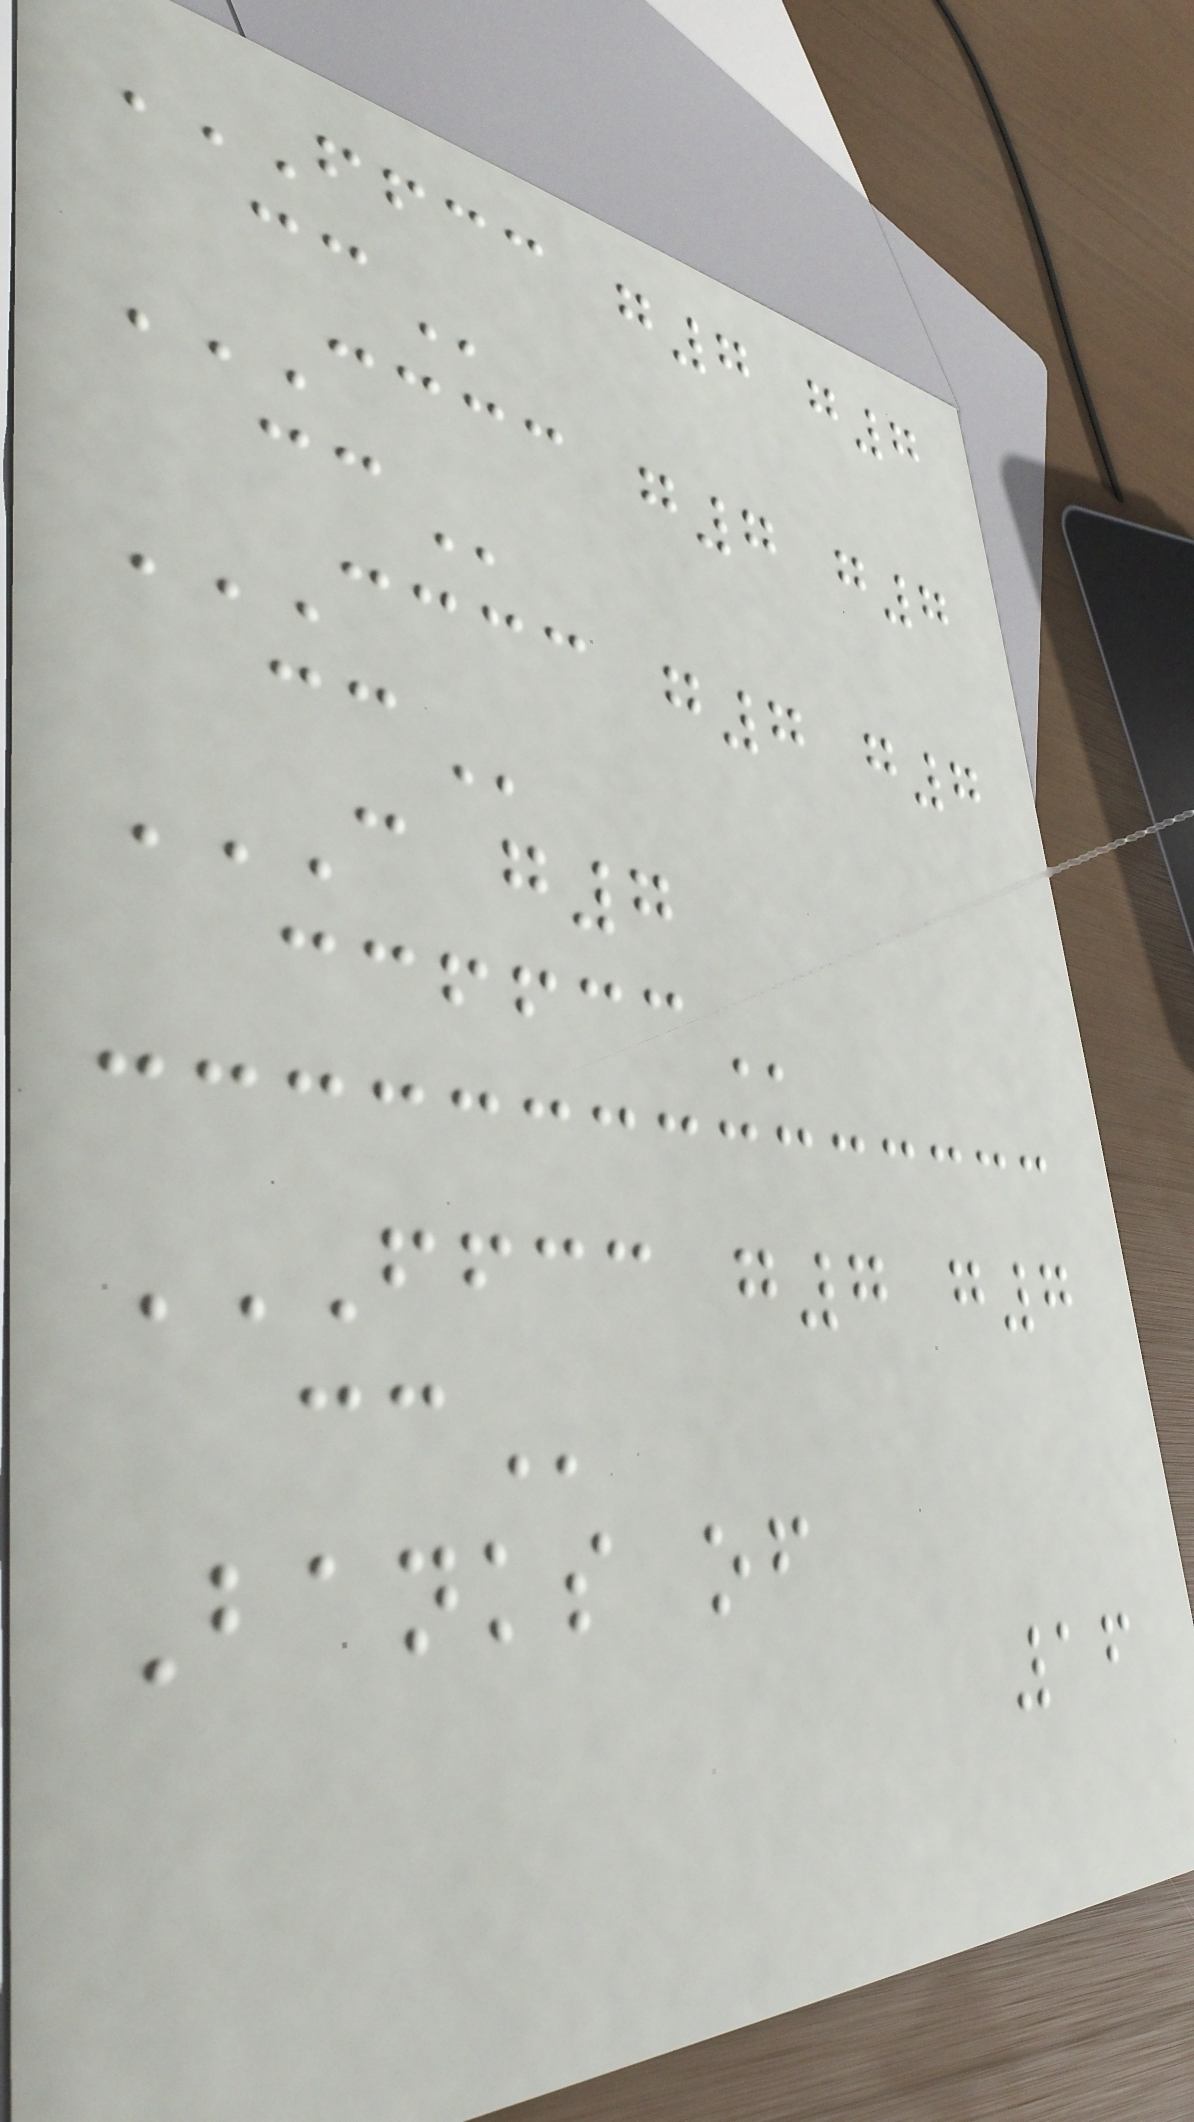FFCC G7 G7
CC
CCCC G7 G7
CC
CCCC G7 G7
CC
C G7
CCFFCC
FFCC G7 G7
CC
Banks of
16
